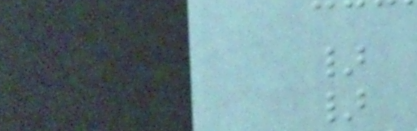}
}
